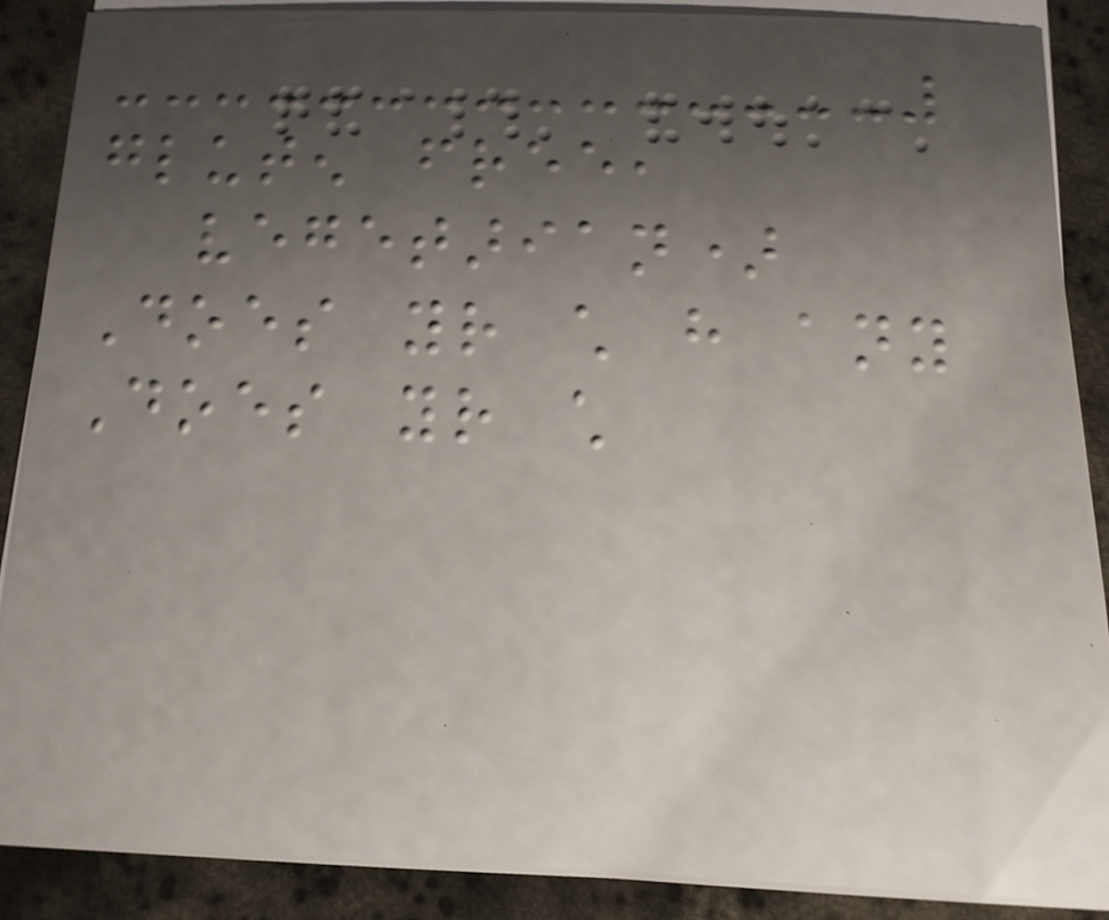gluten free,
vegetarian)
Does your child have any
Does your child
